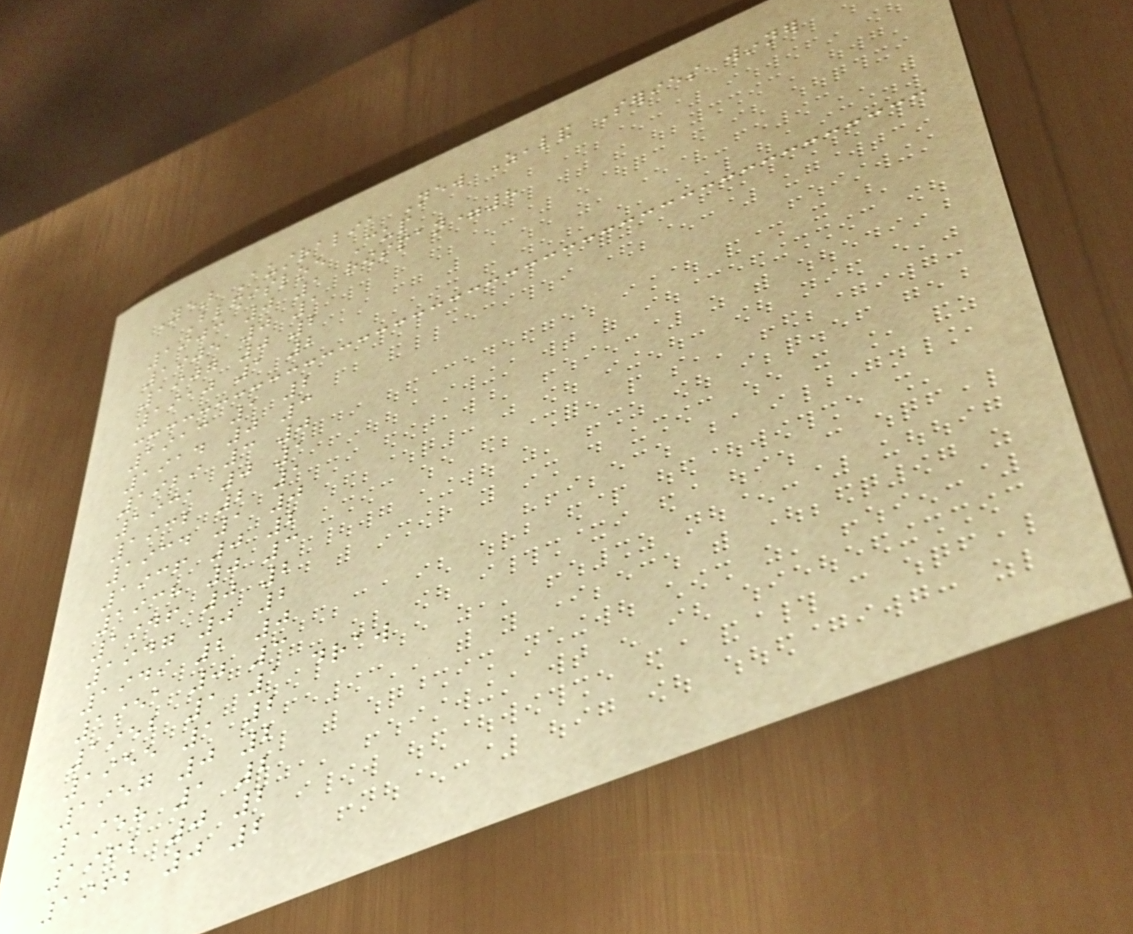Year Australia New Zealand Series winner
Bledisloe Cup
1903 0 1 rowspan=8
1905 0 1
1907 0 2
1910 1 2
1913 1 2
1914 0 3
1929 3 0
1931 0 1
1932 2 1
1934 1 0
1936 0 2
1938 0 3
1946 0 2
1947 0 2
1949 2 0
1951 0 3
1952 1 1 draw
1955 1 2
1957 0 2
1958 1 2
1962 0 2
1962 0 2
